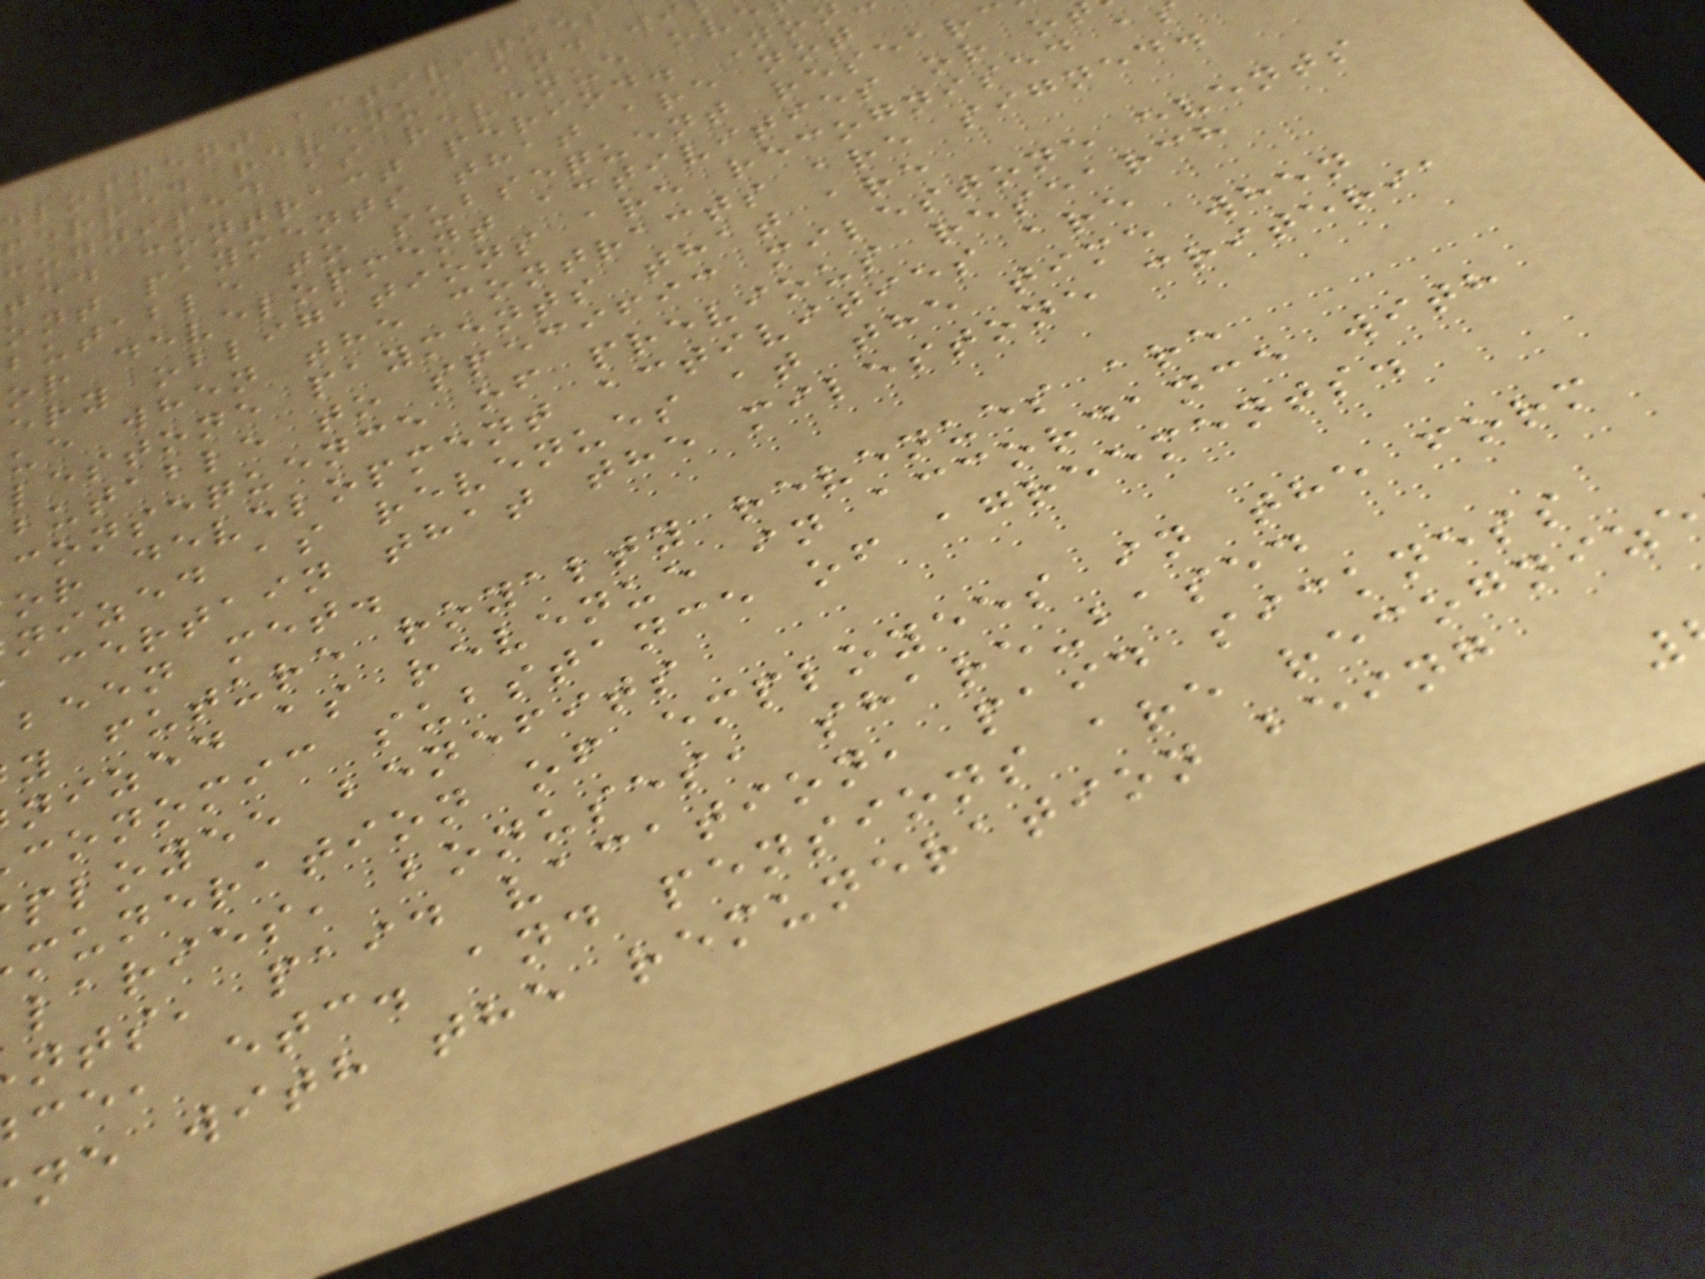elopment activities
ferred revenue and wi
cognised as revenue ove
ted contract period. Non
ont payments that are not
butable to subsequent resear
or development activities or o
ery obligations are recognised a
ue when the contracts are signed.
lestone payments that are
butable to specific milestone events
consequence of previous research
or development activities are
nized as revenues at the time when
certain that the milestone criteria
been met.
y future royalty revenues are
nized as revenue in accordance with
conomic substance of agreements.
ployee benefits
muneration of employees in the form
laries, bonuses, share-based
nts, paid vacation, paid sickness
ce, etc. and pensions are recogniz
ne with the remuneration being
